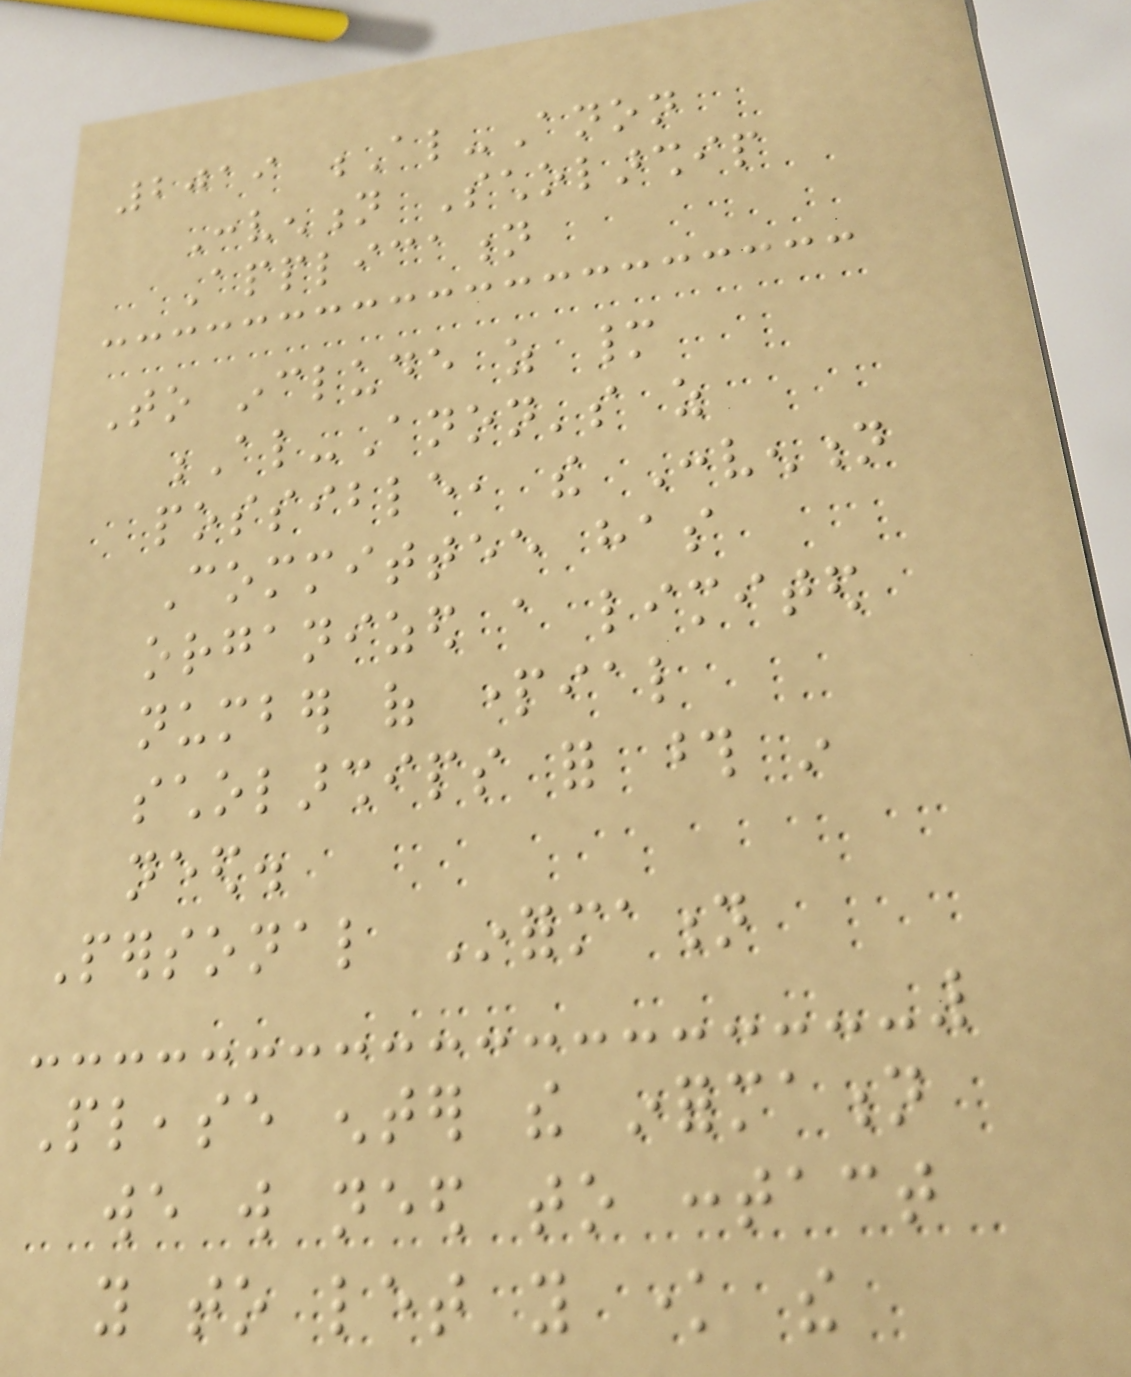2019 Al-Anon
Convention Scholarship
Application
To include as many
Al-Anon's as
possible, the Convention
Committee has
organized a limited
number of partial
scholarships for those in
need.
Personal Information
Please enter the information
we will need to contact
you to let you know the
